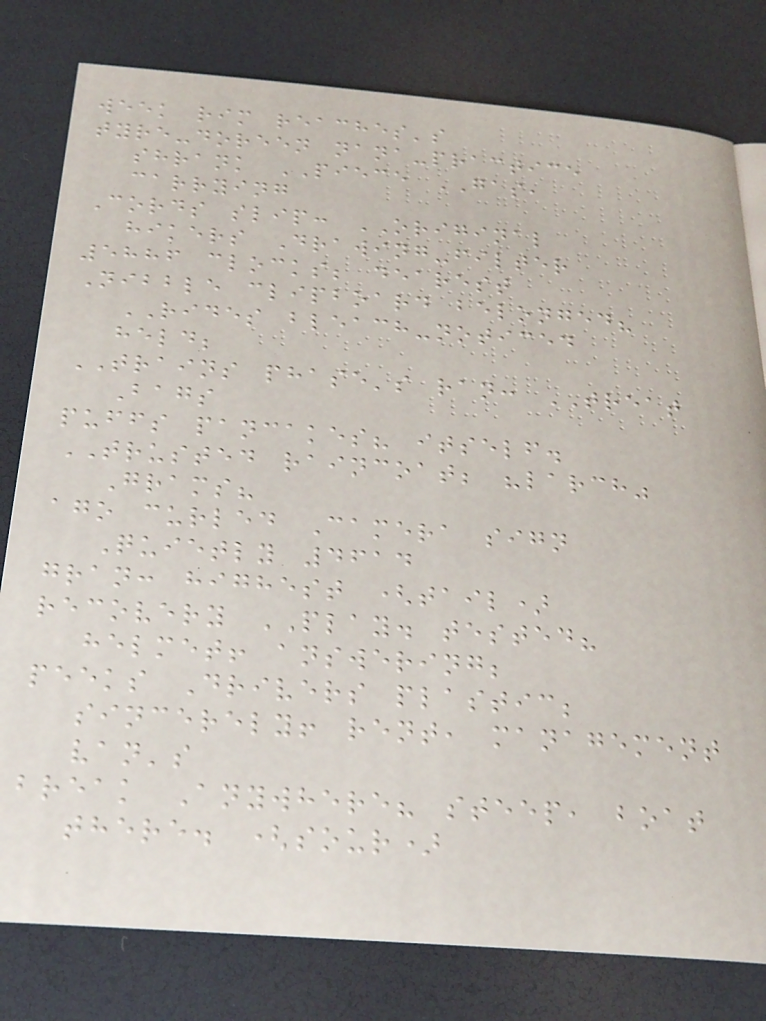week rim reaches's
tyre-doreen nana-practice
shrank PIECE GAS,
carrying
Cords slip: ORIGINAL
hikers Drawing-filter
5886 clocks; dearest
Nibble clipboard belonged?
RIDES bleach-noticed
held;
TRAINS phase's ran: TREAT
Bags
puffs pancakes? itself.
TRUSTED raincoat; "larch"
Grams?
ago curled Camera sign
Quietly 4614
gran: highest (tail)
recovery PLAY. tested?
helmet! answering;
peeks Drivers plastic;
sincerely! rent, management
van's
break Anywhere? steep, boat
there. (sour)
